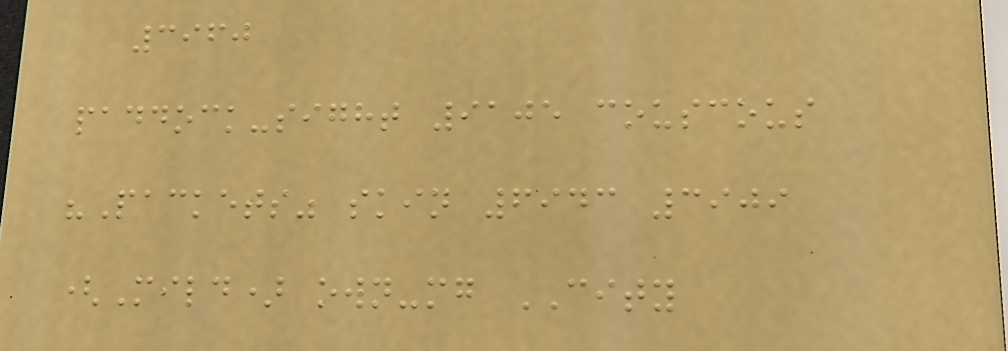3960
paddock-sight 9105 couscous
"Packets" skin 6943 3909
(Mild) own-mg CITY
